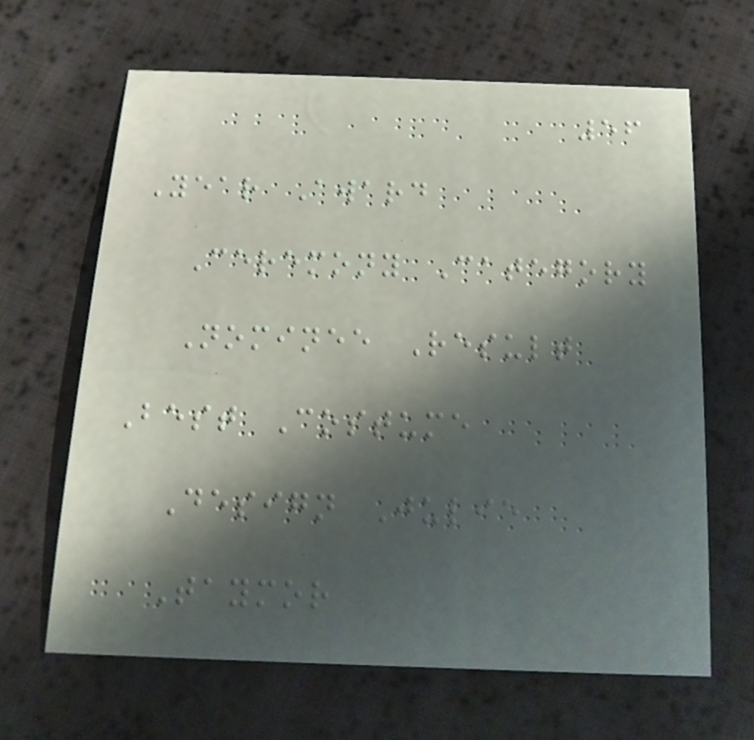56
Year Award
Ceremony Category
Nominee Result
Best Costume
Design Julie
Taymor
